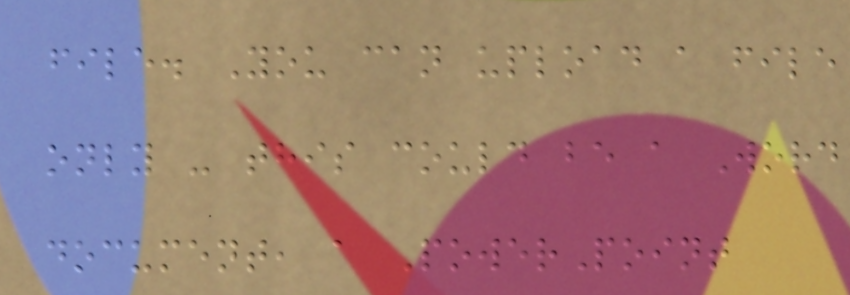file. You can upload a file
only - this could be a Word
document, a PowerPoint
